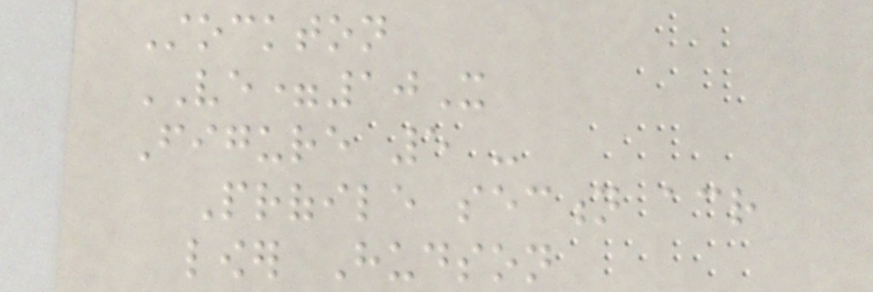Stockton
VE=10X
Figure 5 -
Profile section across
lower Hudson
